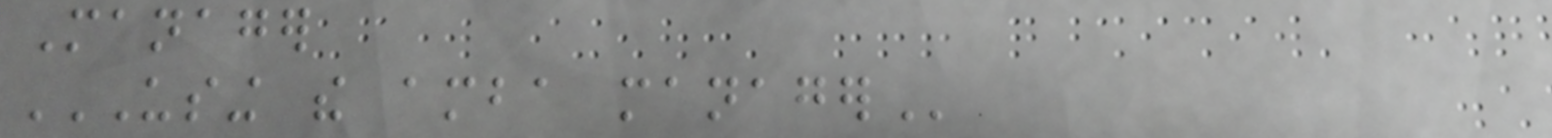Manager
USING THE AMBA MANAGER
